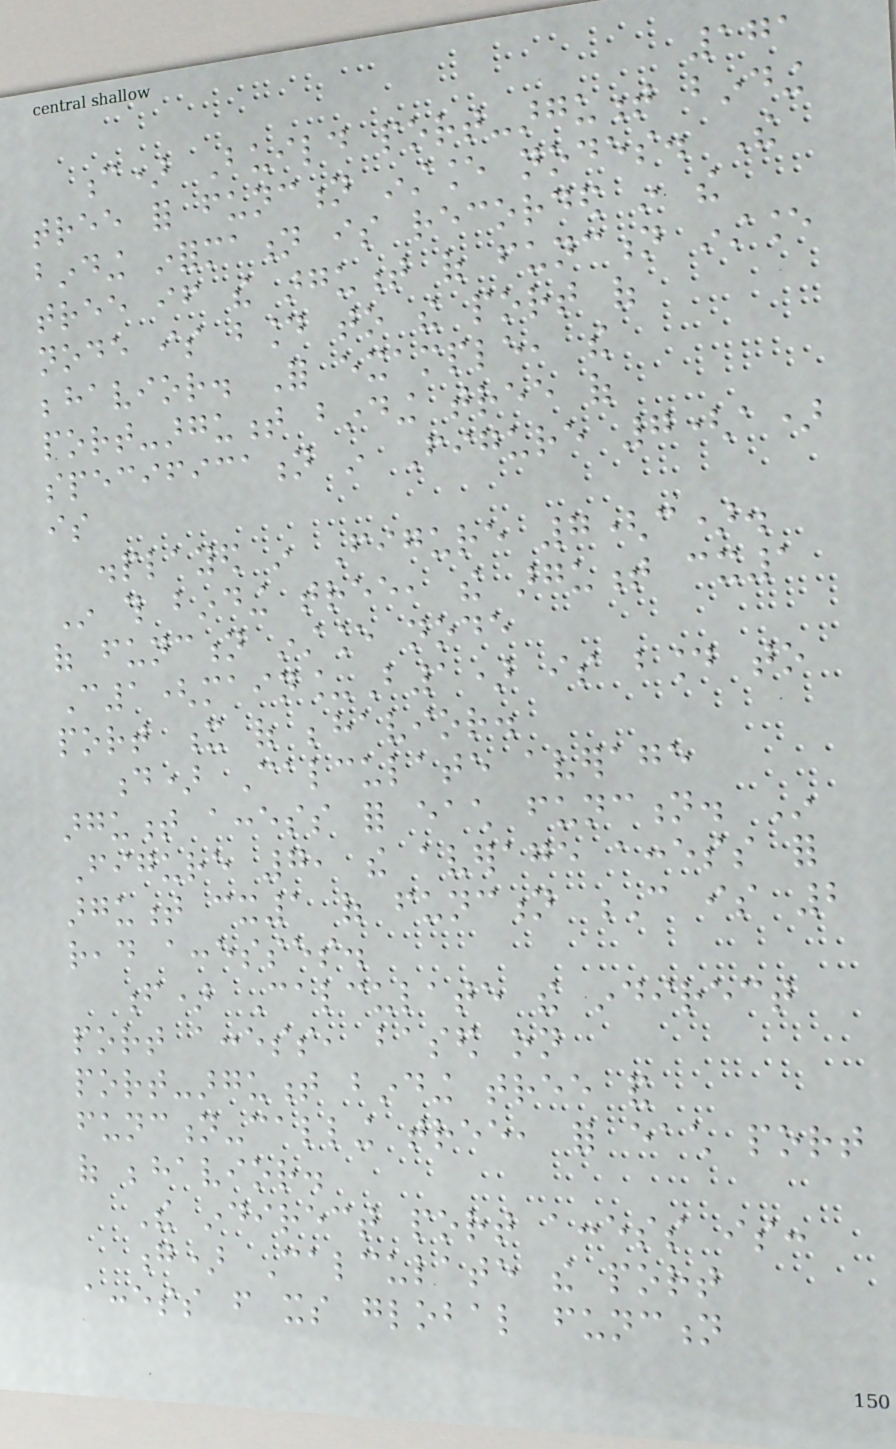171
c) Build port-argument binding
tree for function instance nodes. The
binding information is recorded in the
tree if the argument of function instance
node is bound to the port of
behavior. For example, the
port-argument binding tree of
specification in Figure 7(a)
is
displayed in Figure 7(c).
In this binding tree, the argument cx1
of function instance node
C1(main_B1) is bound to
port x of behavior.
d) Calculate average
argument access for each function. In
Figure 7, the average access for
argument cx1 of function C is 2
read accesses.
f) Calculate the indirect
port access, based on
port-argument binding tree and
function-calling tree, for each port
of behavior.
The indirect port access is:
g) Calculate the port
access from its global function
